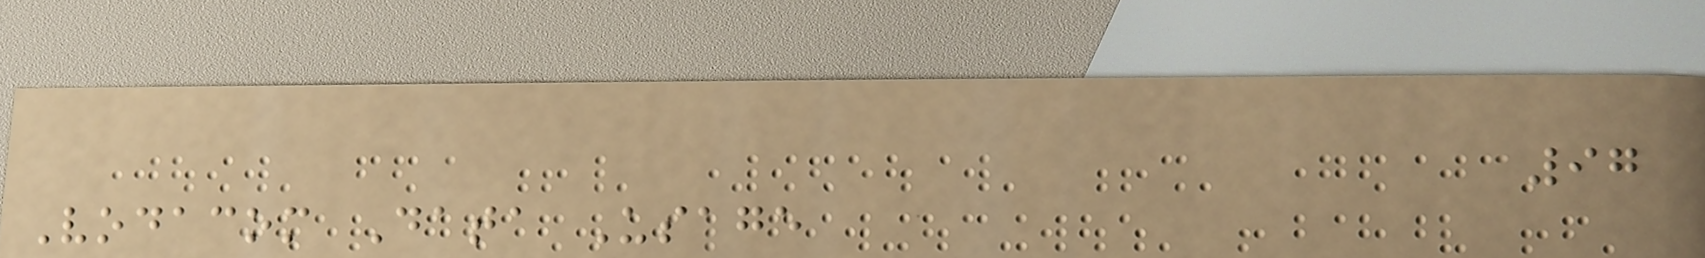97
Vodacom Data Usage
